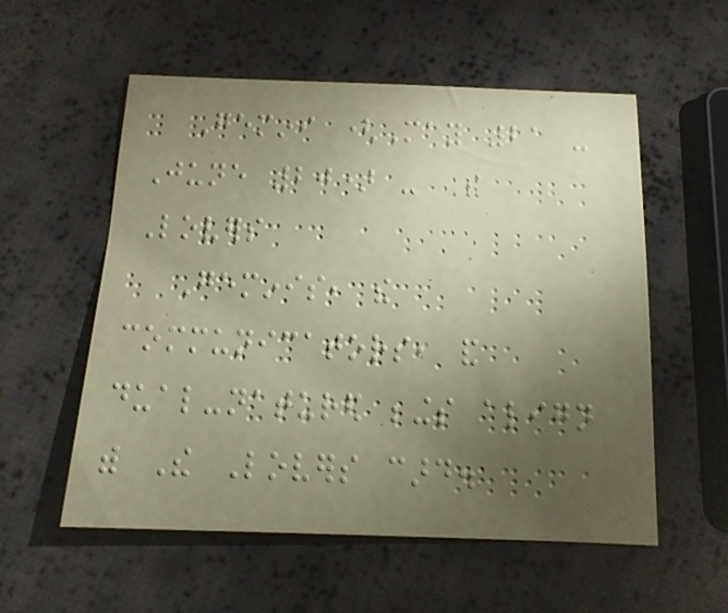Gemini (May 21 -
June 20) - The
Lovers
Geminis, the
communicators, and
dual-natured beings align
with The Lovers card.
